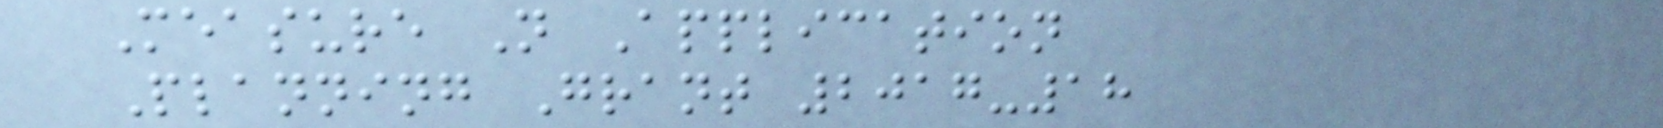Measure N Application
Planning Grant 2017-18
